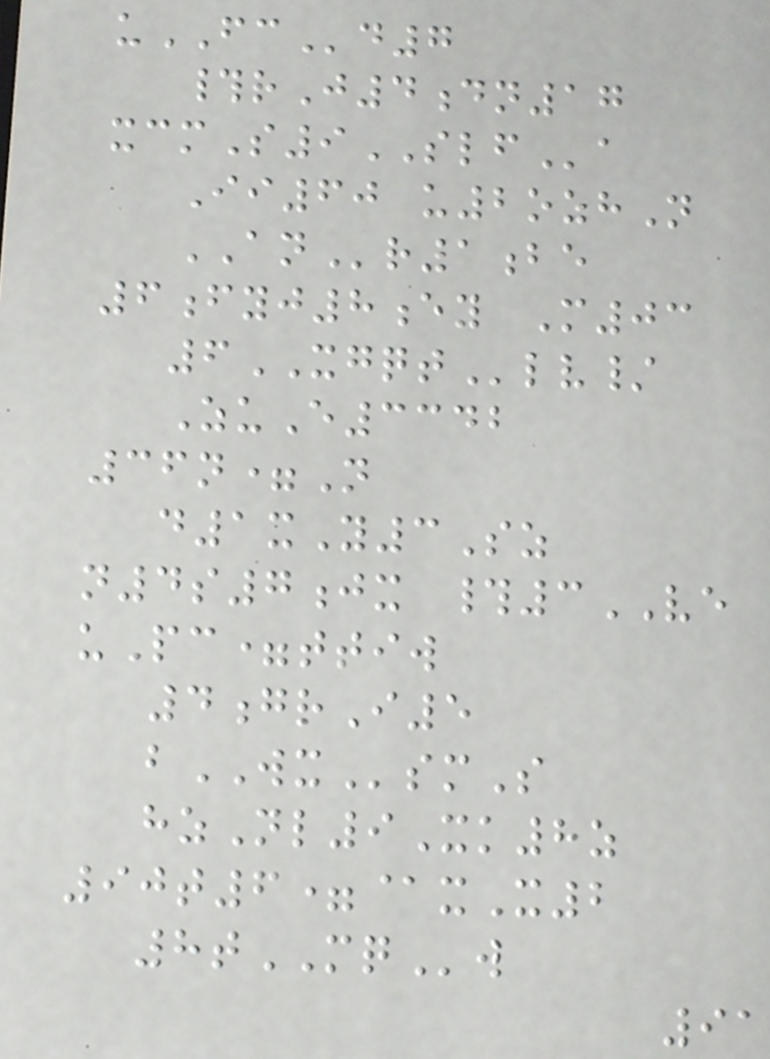uFCd7
#rJ4dn17
xcmS9SLFa
Ii60 u2ozhN
ANr1be
6fyj8ey M03
6XGQTlv/
ZuE3342
36n=N
d1xY3Sz
n4s7jx #3VE
uPc=ttiw
4grI5
bWXsmS
hzNl9Xk8z
90t6=@xX2
8tMQw
91
